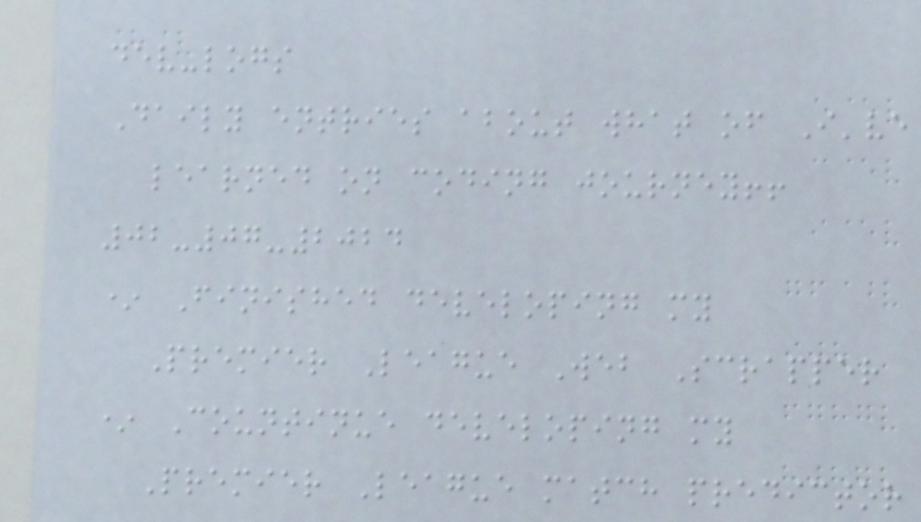dev-logs
Daily entries about what of I've
learned on coding journey!!
02-07-2024
* Finished developing my
Premier League Web Scrapper
* Countinue developing my
Premier League match predictor
